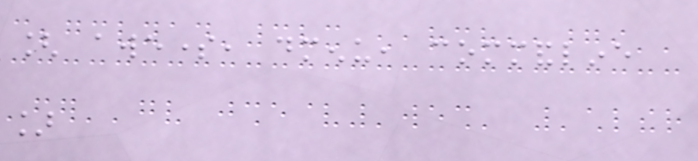[ awesome, dmenu, commandline
]
